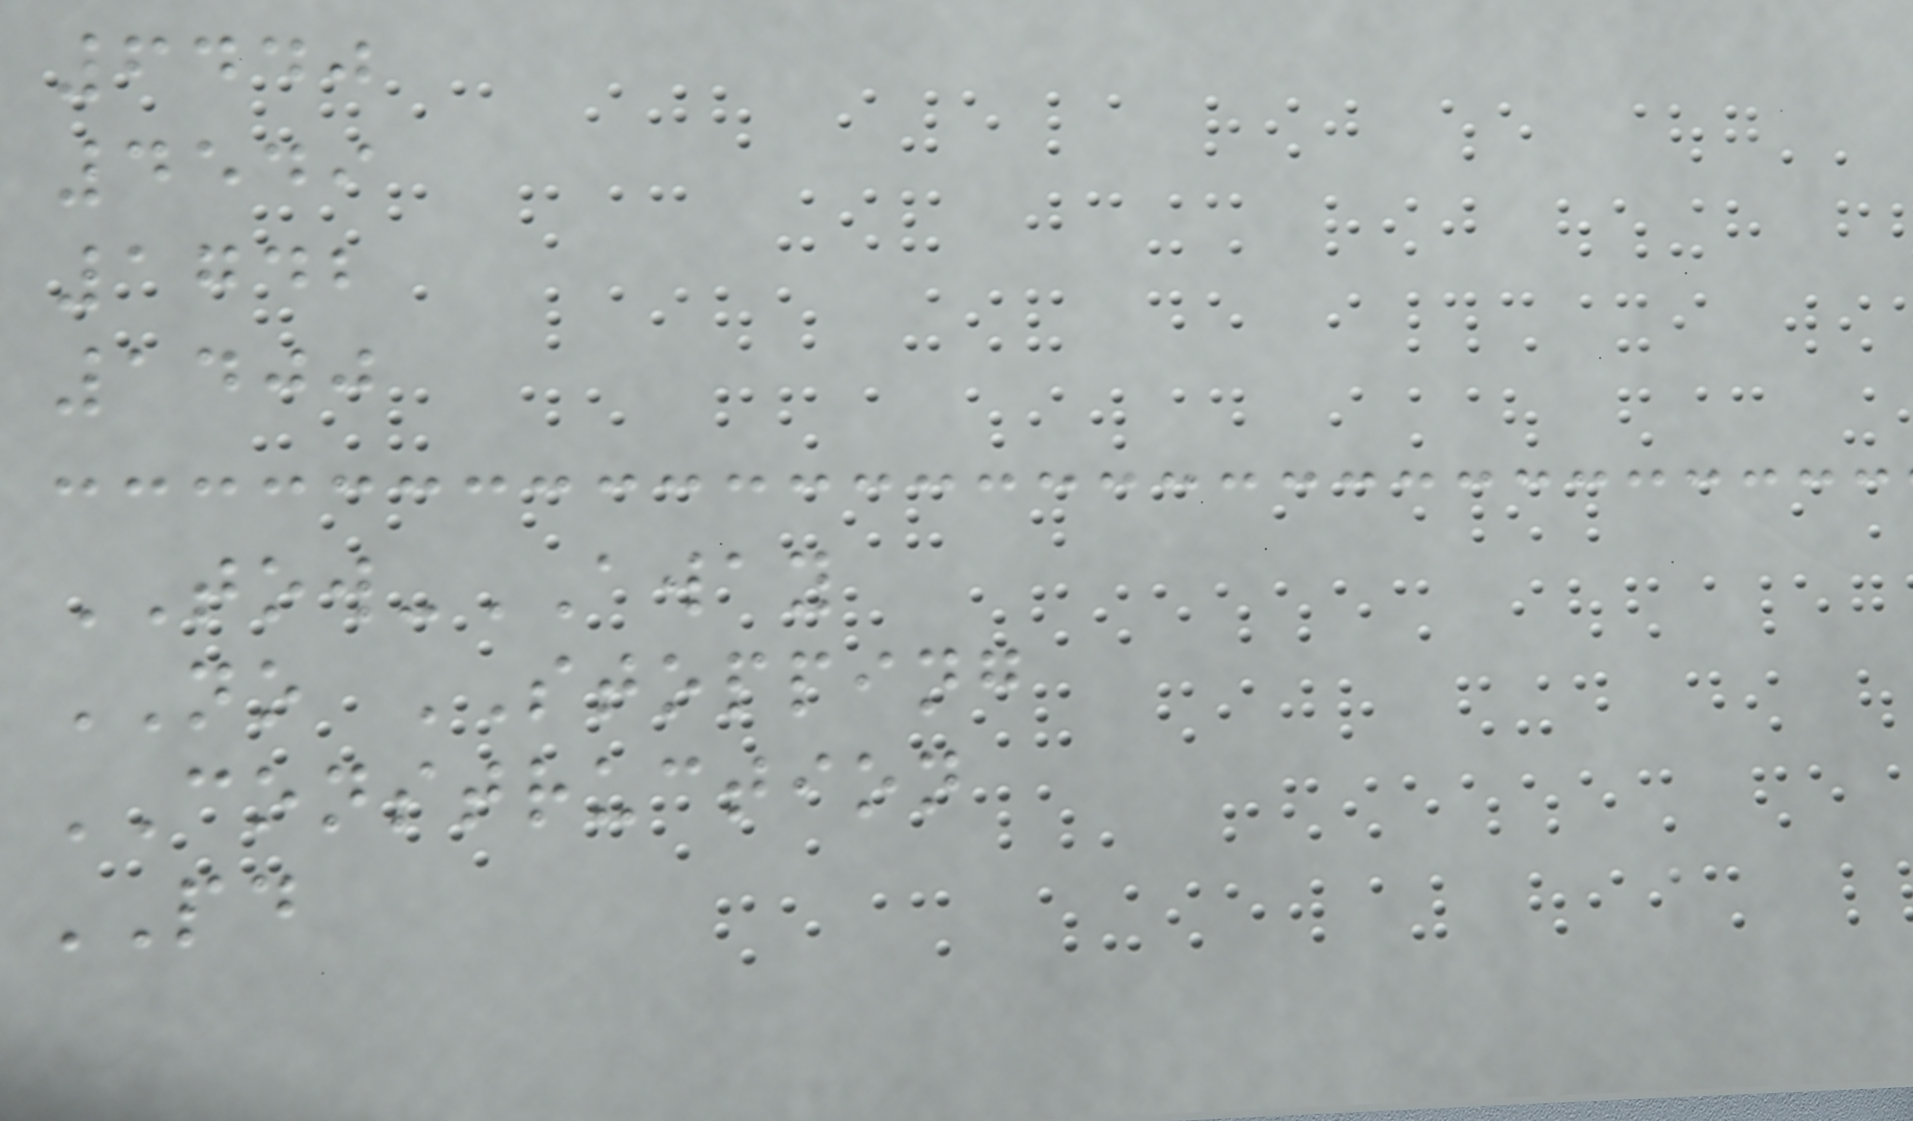6440
4549
1742
1400
TOW-AWAY
NO STOPPING
CONSTRUCTION
PD
